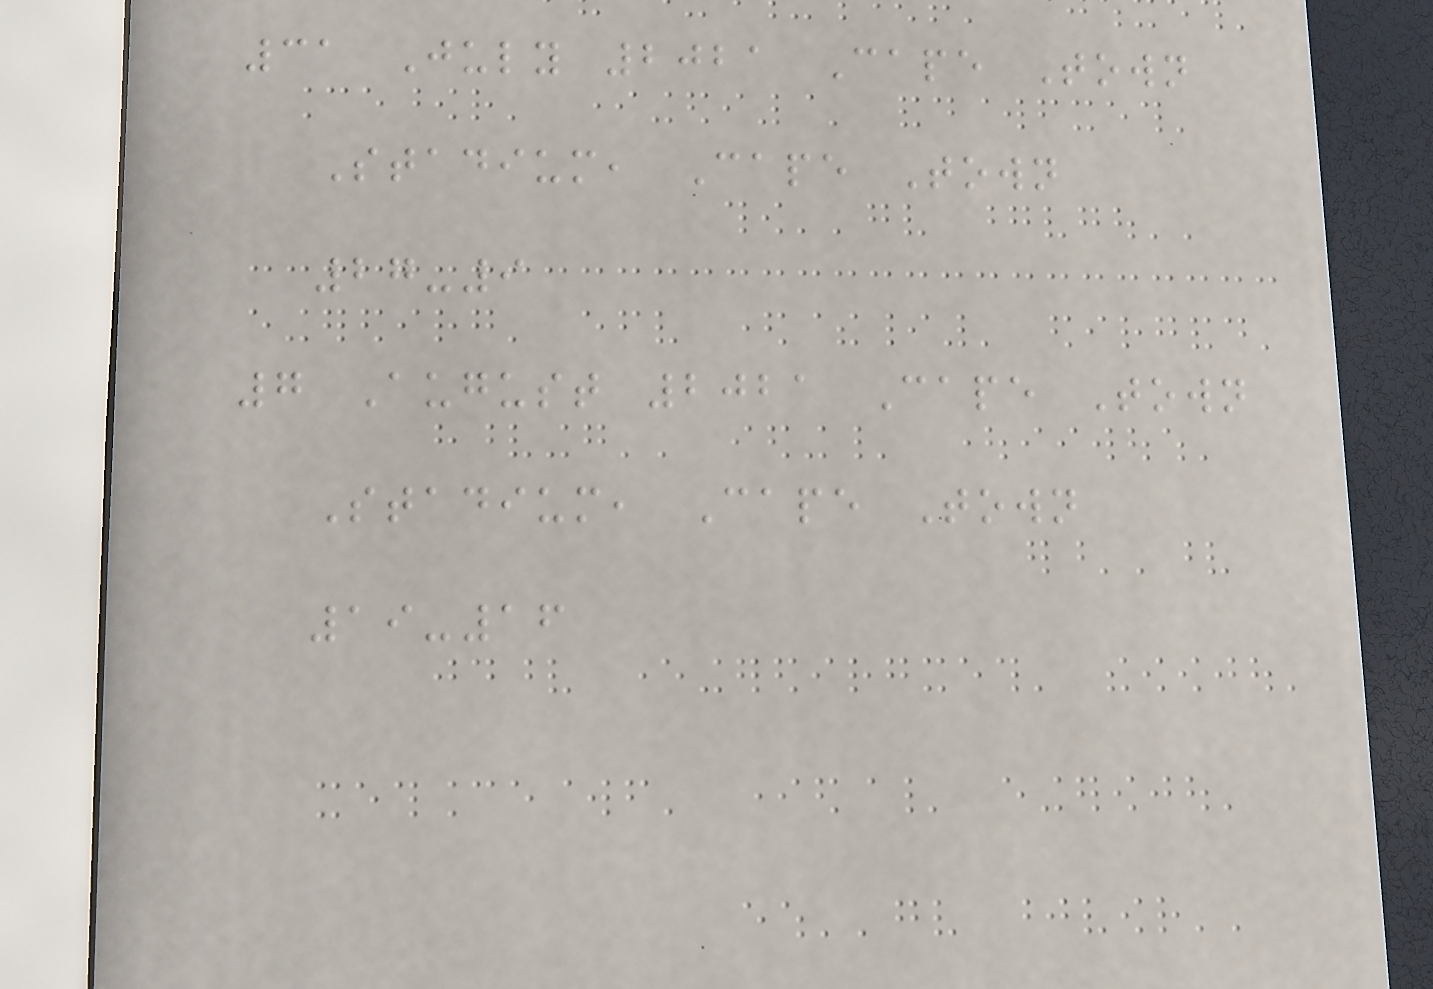31 July 2021 Cape Town
Stadium, Cape Town
27-9
7 August 2021 Cape Town
Stadium, Cape Town
19-16
